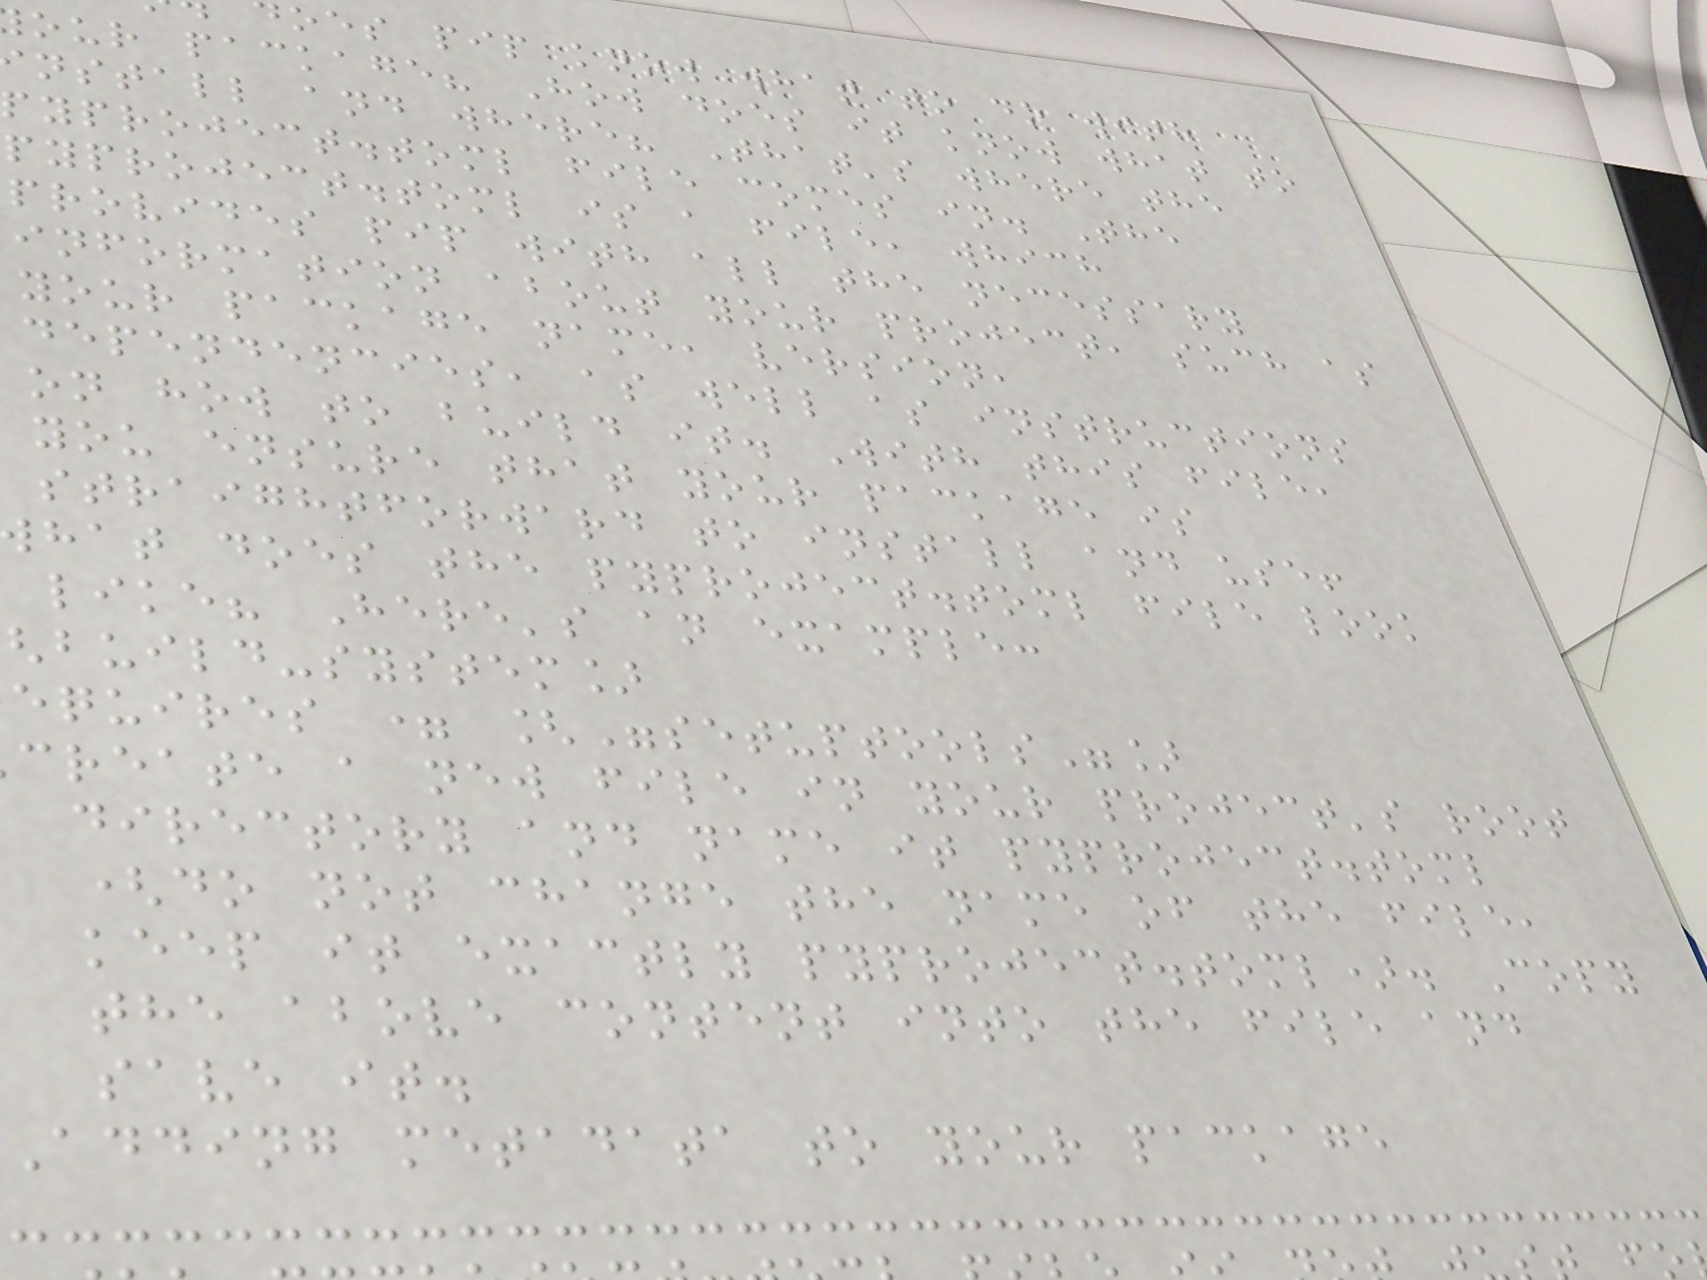oes pip know what to do with
our package? How does it know what to
nstall and where? That's where the
pyproject.toml file comes in. The
pyproject.toml is a file, which
provides pip with all the necessary
information about your project, such as
your package name, version,
dependencies, as well as instructions
on how to build it. With this file,
you ensure that your package is
straightforward to install and use!
hat does the pyproject.toml file look
like? Here's an example:
build-system]
equires = ["setuptools"]
create a new file in your project's root
directory and name it pyproject.toml
(do not change the name of the file,
keep it exactly pyproject.toml). Copy
the above content into the file and
save it.
Adding metadata to your package
